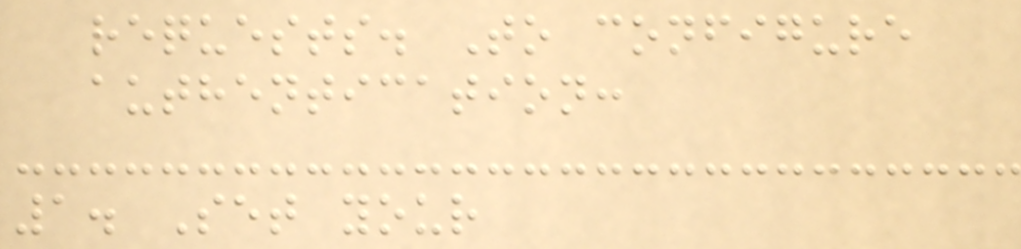requests. To configure
authentication:
1. Set your
